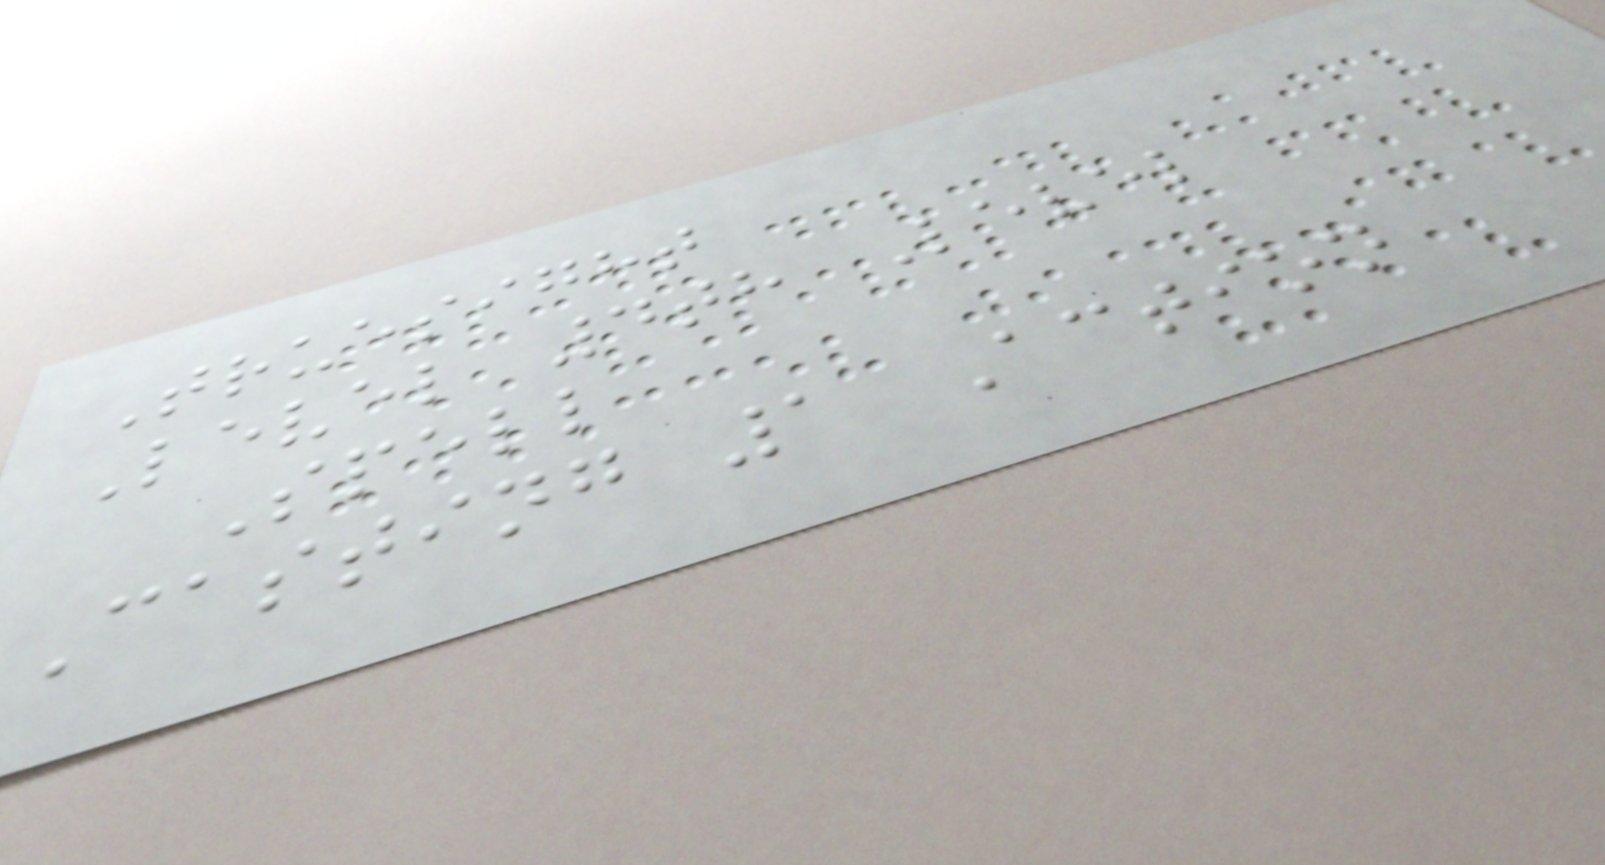Truesight
Level 4th Level
Spell
Casting 1 Action
